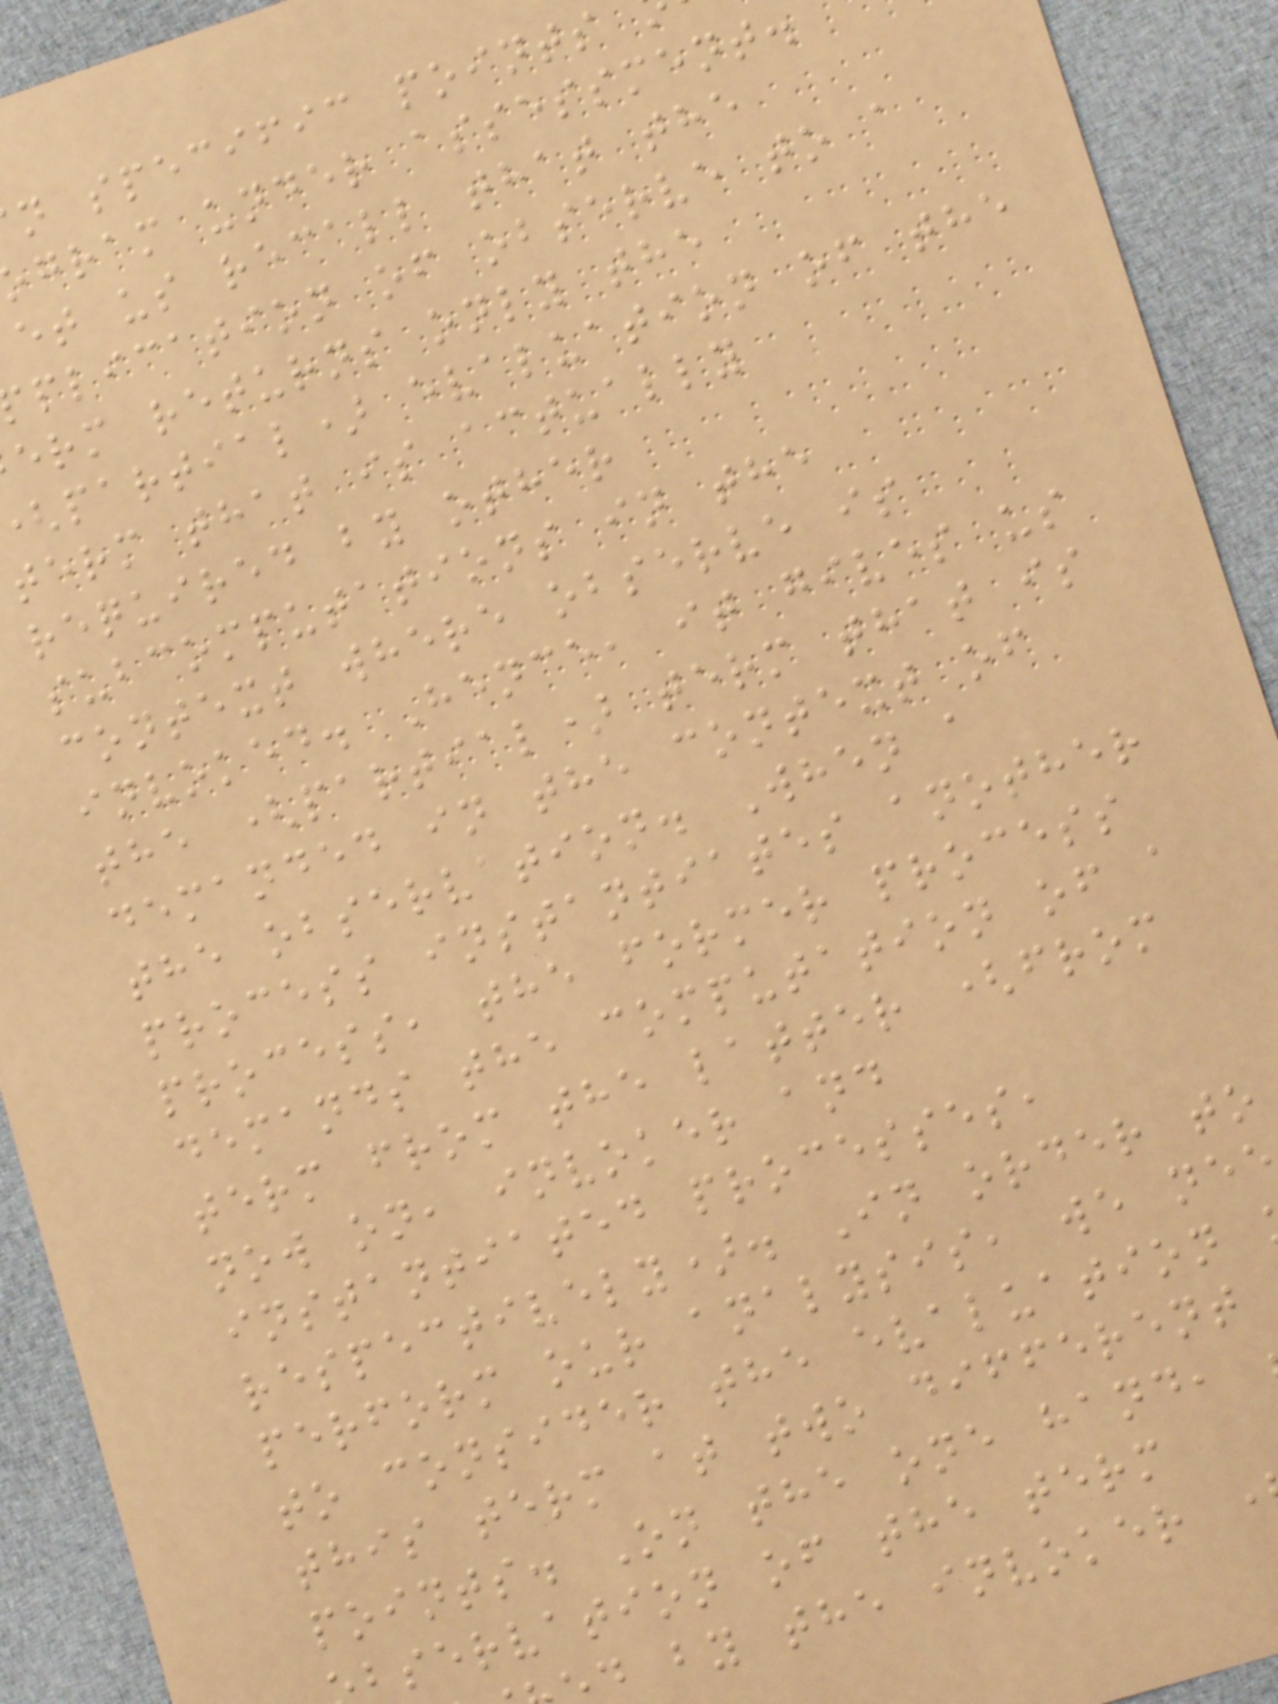n specific points
gram under assessment.
et us recall that the
plication of observe to a
erm returns only the
partial) evaluation of the
term that is actually
required by other
subcomputations in the
context where observe is
invoked. Hence, it gives us
the (partial) term that is
demanded in the context of
the observation. When a
process instantiates another
process, the former process
demands the computation of a
term from the latter (from
now on, invoker and
instantiated processes,
respectively). In order to
perform our analysis, we nee
to consider the evaluation
this term at two different
points. On the one hand,
bservation of the term
d by the invoker
